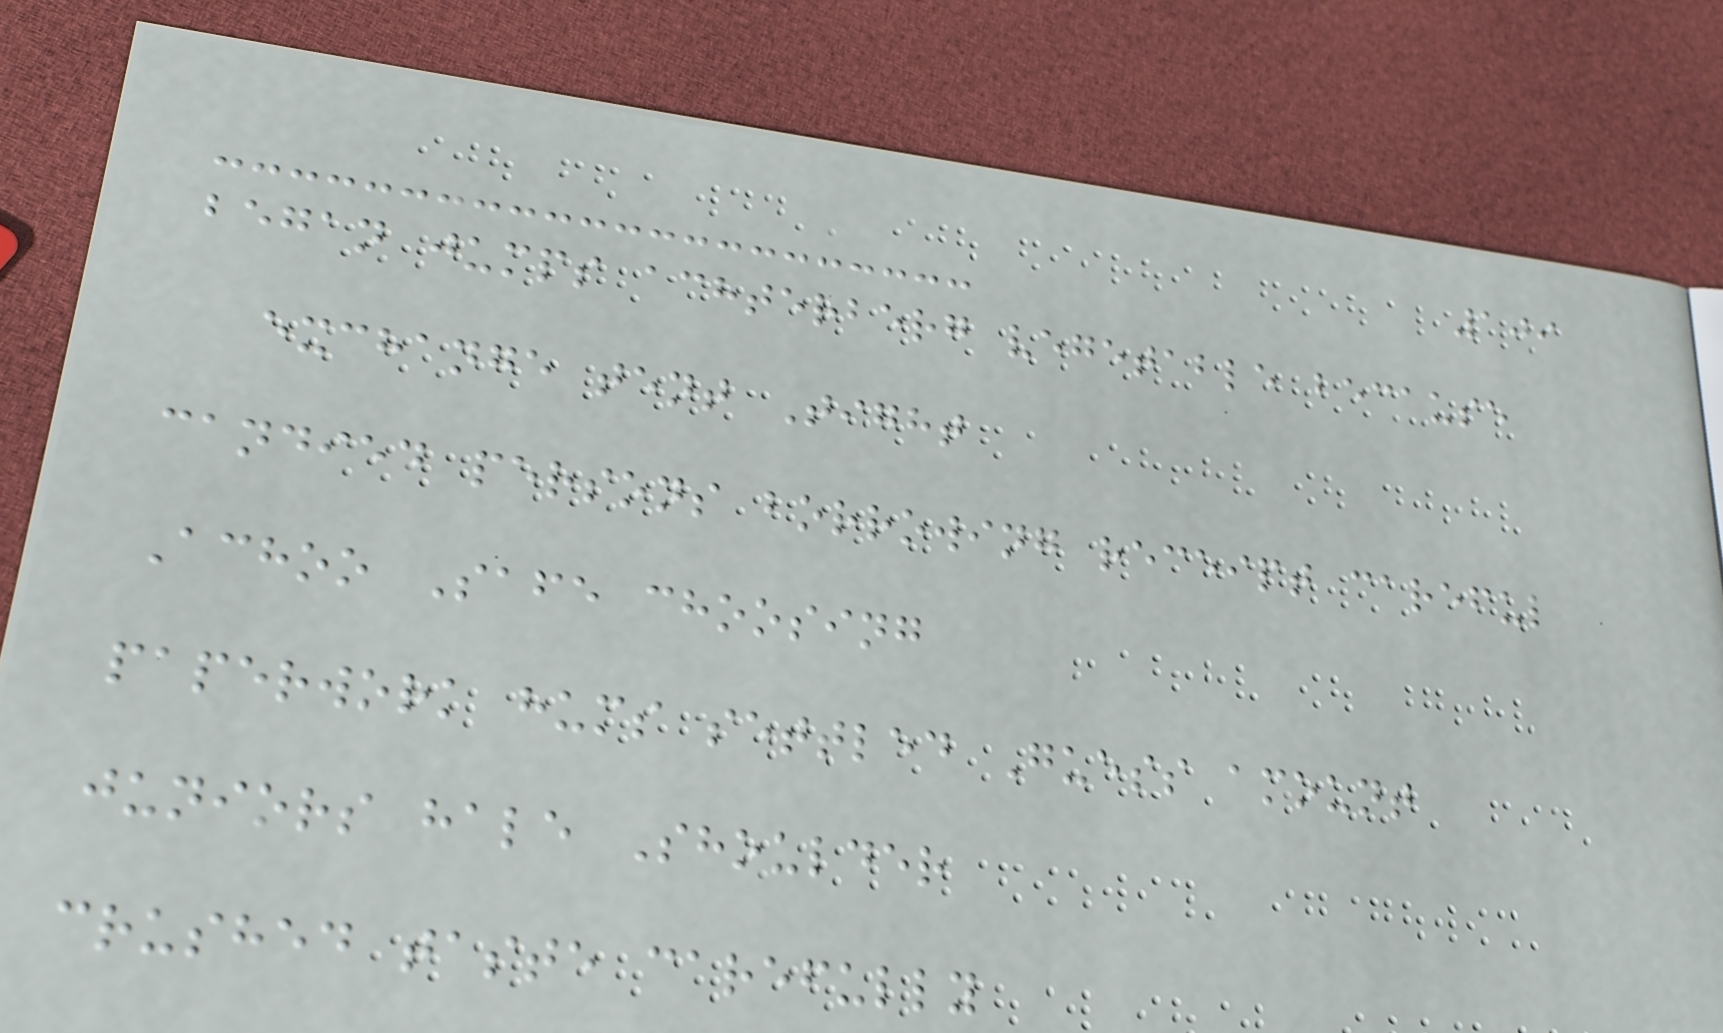109
began jumps achterberg vegetable because
exchange tent Tight
candied persons borrowing receipt careful
Achoo Safe choosing
paperwork hums settled Guess amount
juniors hale Shoulder
crushed taste carefully
